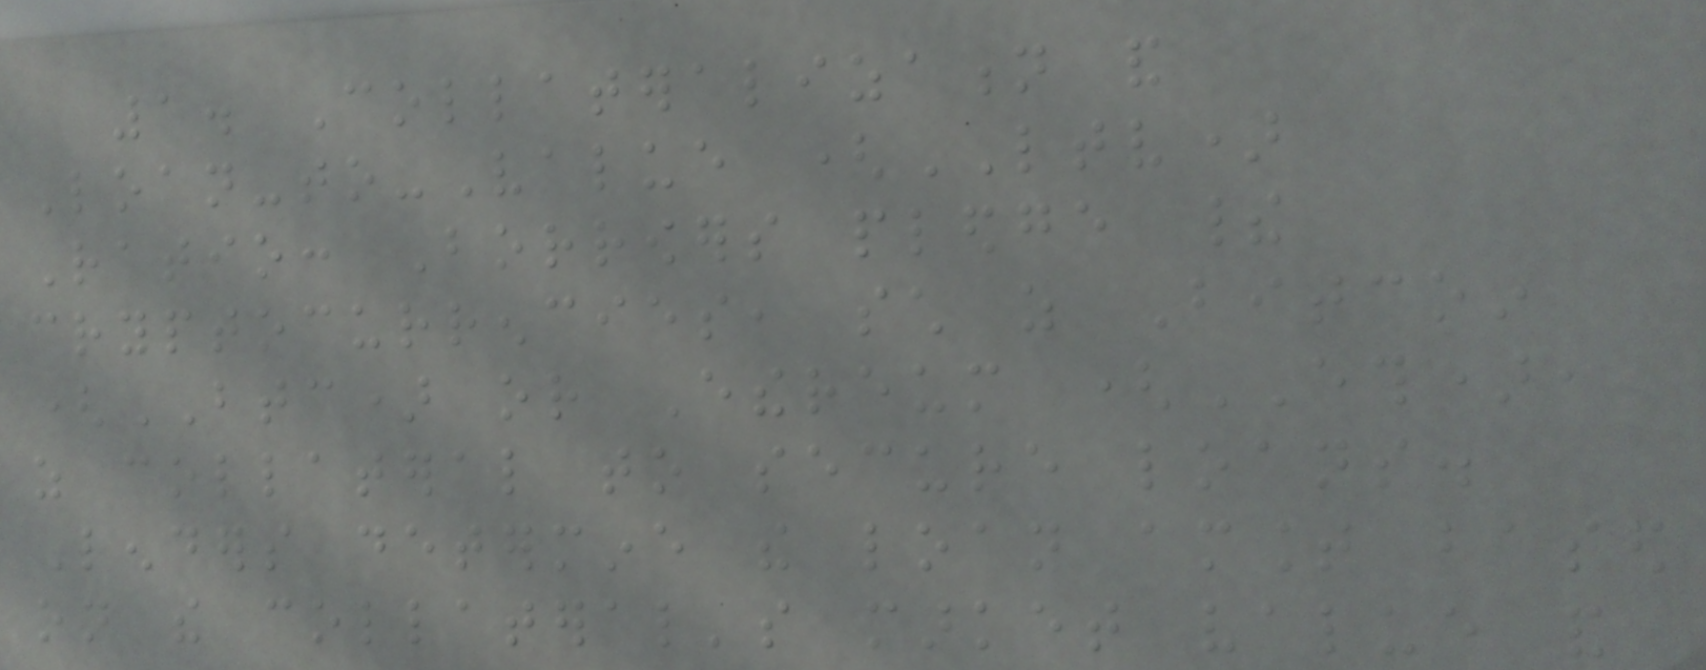1. Collateralization and
Loan-to-Value (LTV)
Ratio: Borrowers pledge their
cryptocurrencies, such as Bitcoin
(BTC) or Ethereum (ETH),
as collateral to secure loans.
Lenders determine the loan amount based
on the collateral's market value and
